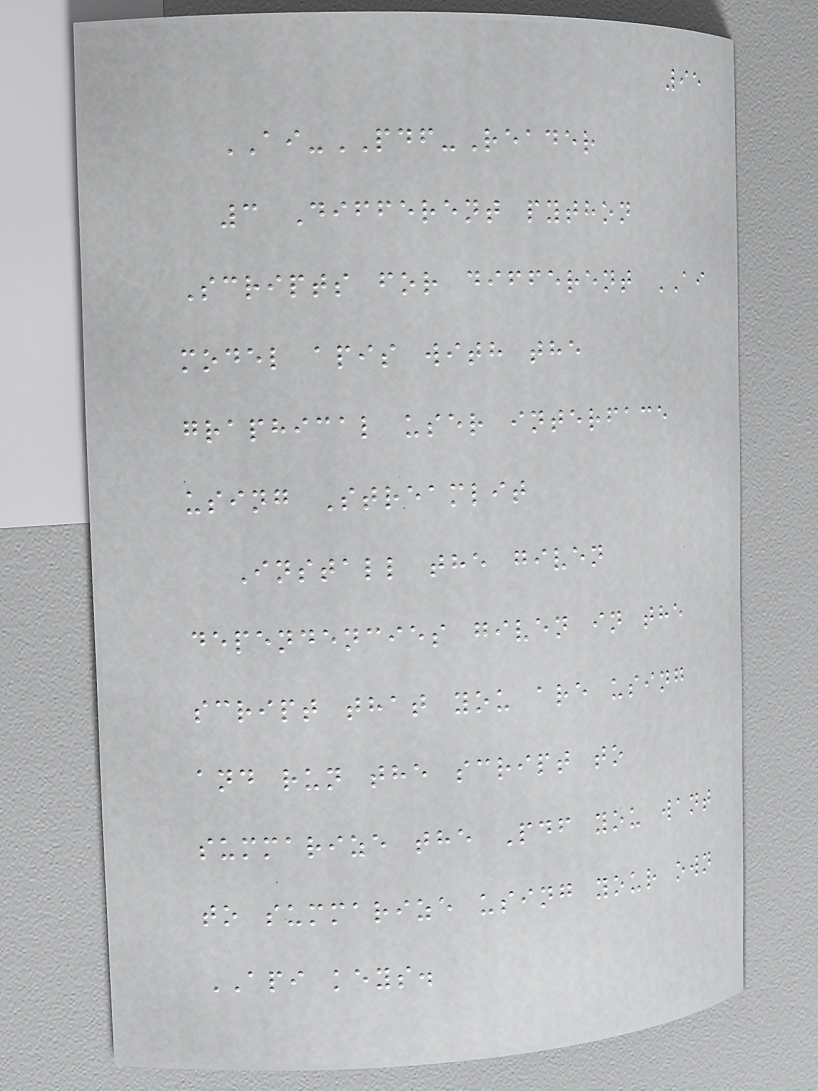95
AI-PDF-Reader
3 Different python
Scripts for different AI
model apis with the
graphical user interface
using Streamlit
Install the given
dependencies given in the
script that you are using
and run the script to
summarize the Pdf you want
to summarize using your own
API keys.
